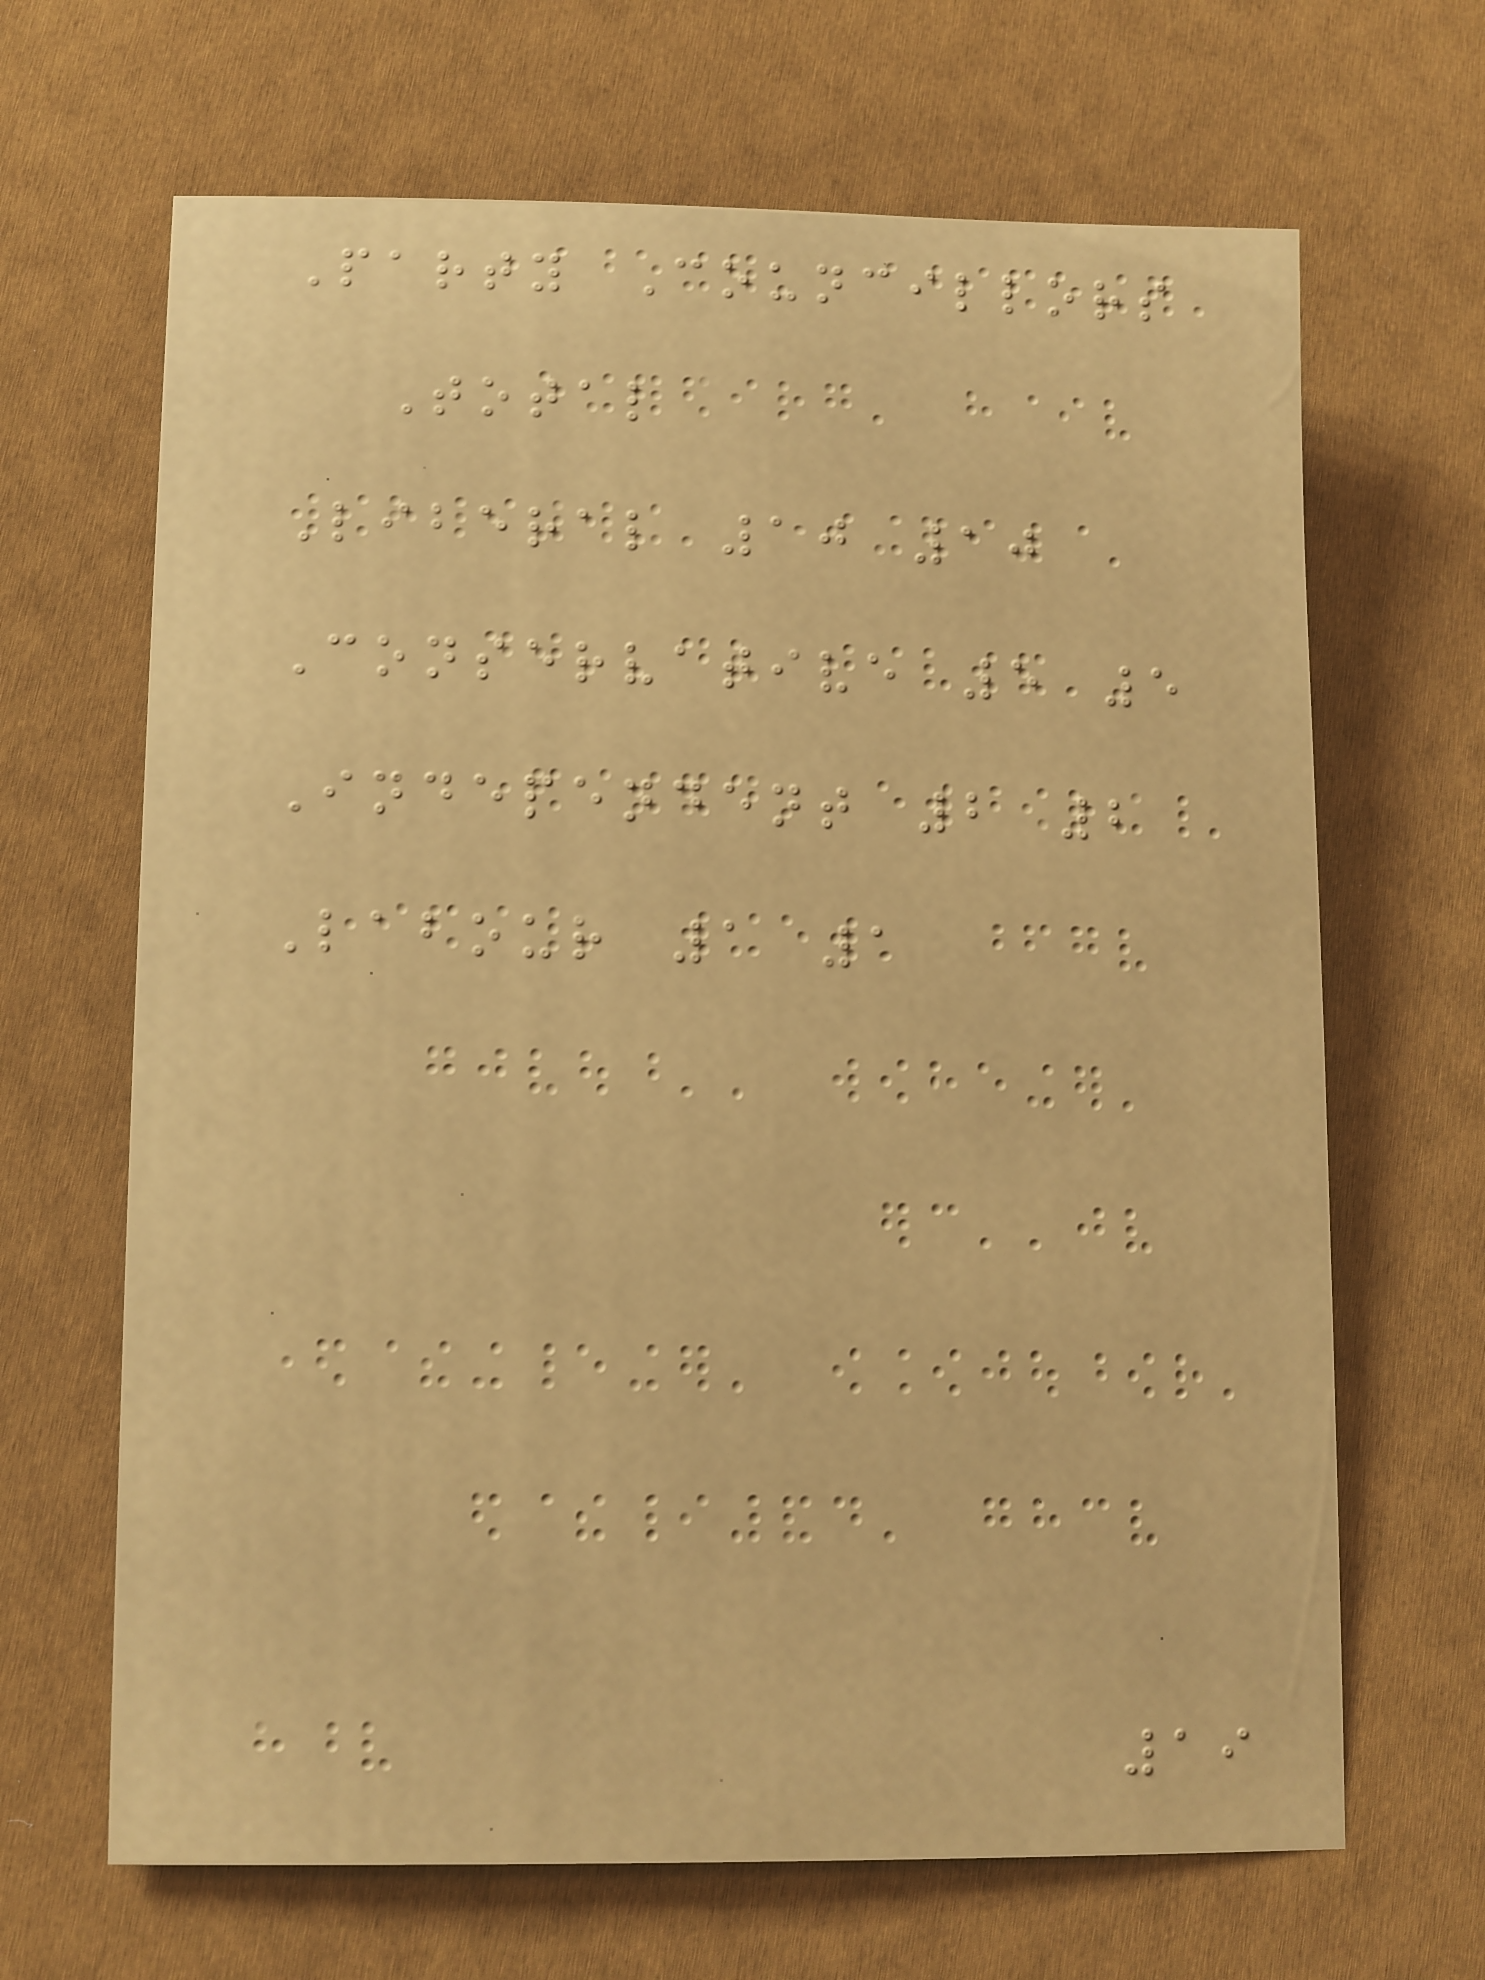Party Councillors
Total
Liberal 10 10
Conservative 5 5
Independent 2 2
Labour 1 1
19
